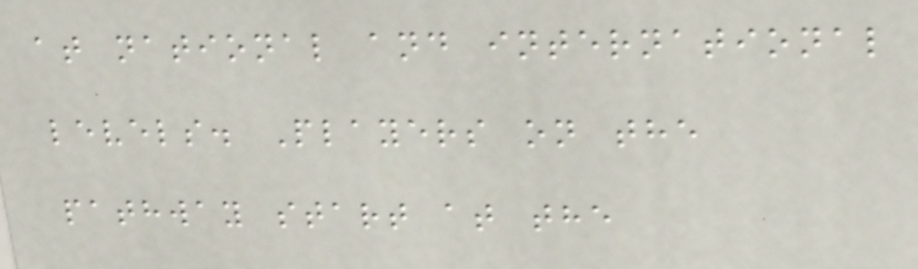at national and international
levels. Players on the
pathway start at the
